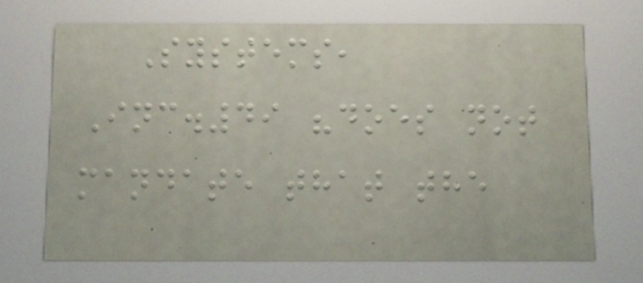Systems,
Inc.49 "does not
mandate that the
